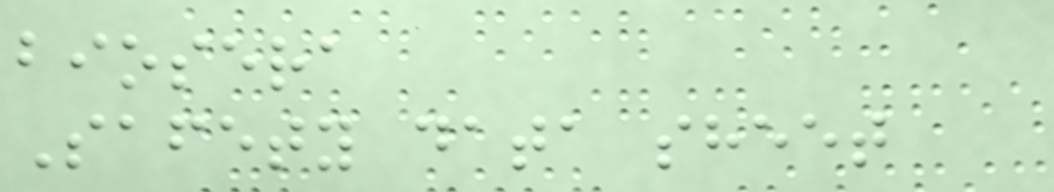biosera
Safety data sheet
